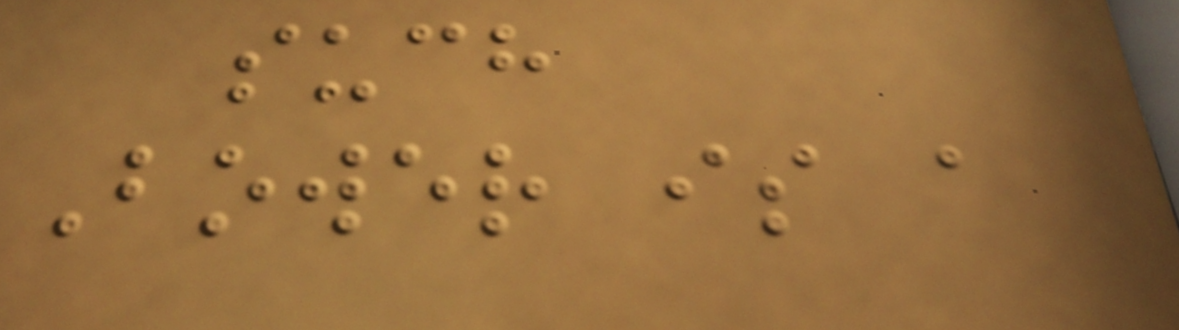such
Bower is a
